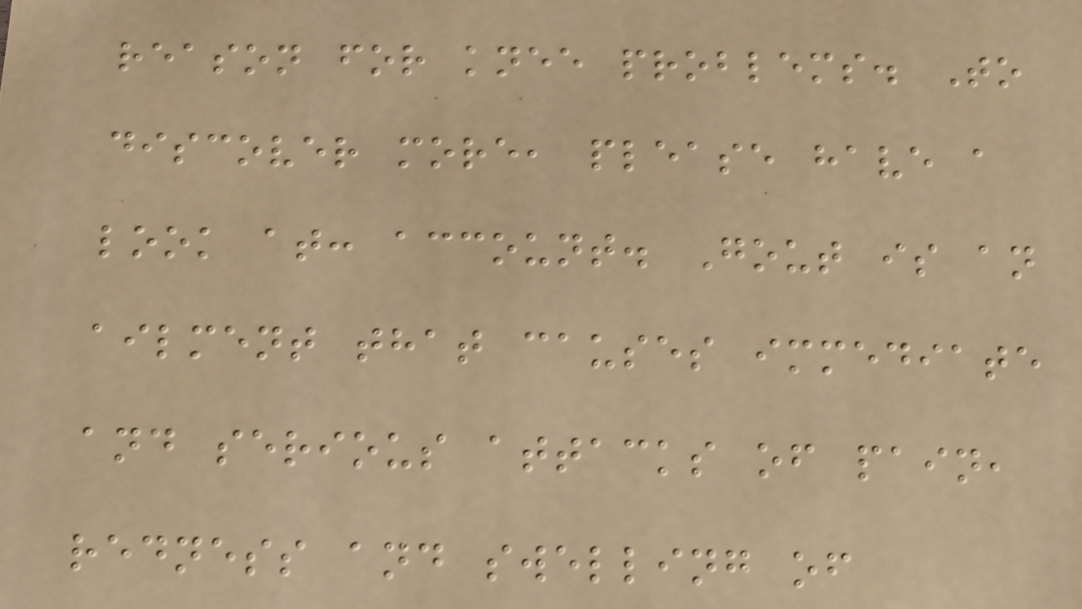reason for knee problems. To
discover more, please have a
look at: account. Gout is an
ailment that causes immediate
and serious attacks of pain,
redness and swelling of
